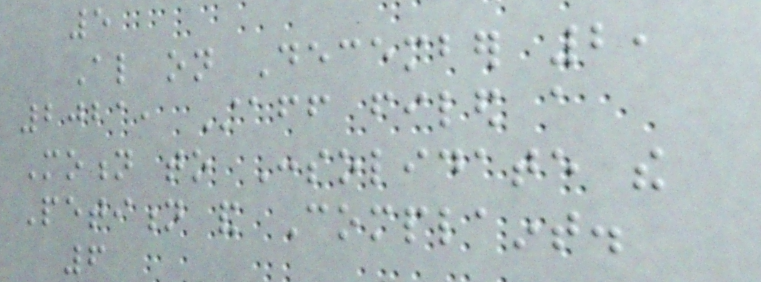5
Also on December 2,
2021, Staff filed a
Motion to Consolidate the
Petition and Complaint.
6
